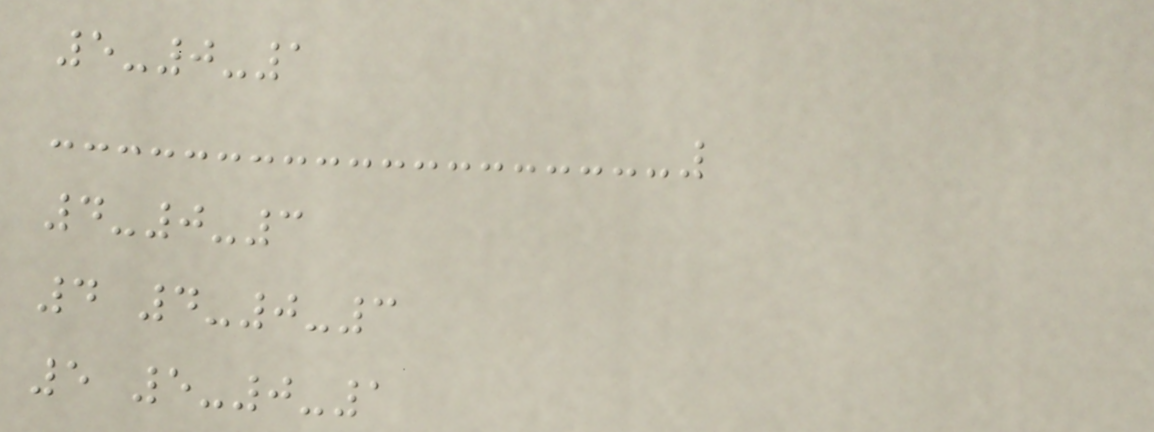5-0-1
4-0-3
4 4-0-3
5 5-0-1
